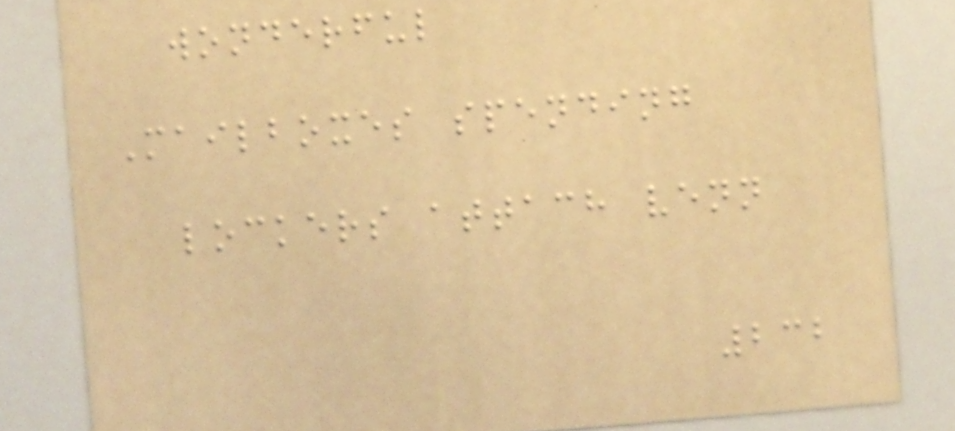wonderful
Mailboxes spending
lockers attach venn
232
